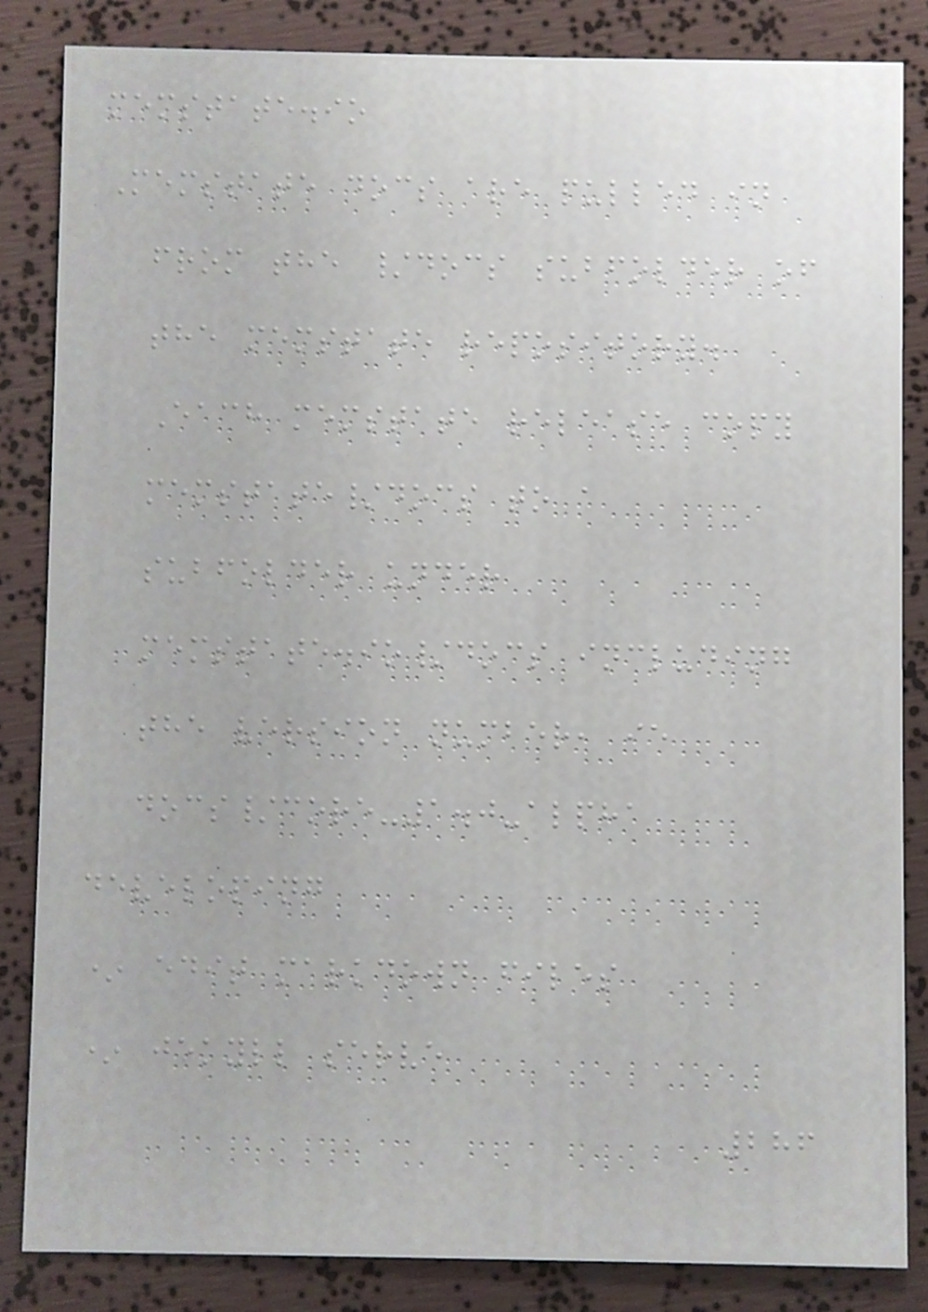memstate.io
Memstate docs are pulled in
from the /docs subfolder of
the memstate repository.
Each memstate release copy
memstate/docs to a
subfolder under
memstate.io/docs including
the version number, ie
docs/core-1.0-alpha
developing
* edit markdown files
* jekyll serve
286
